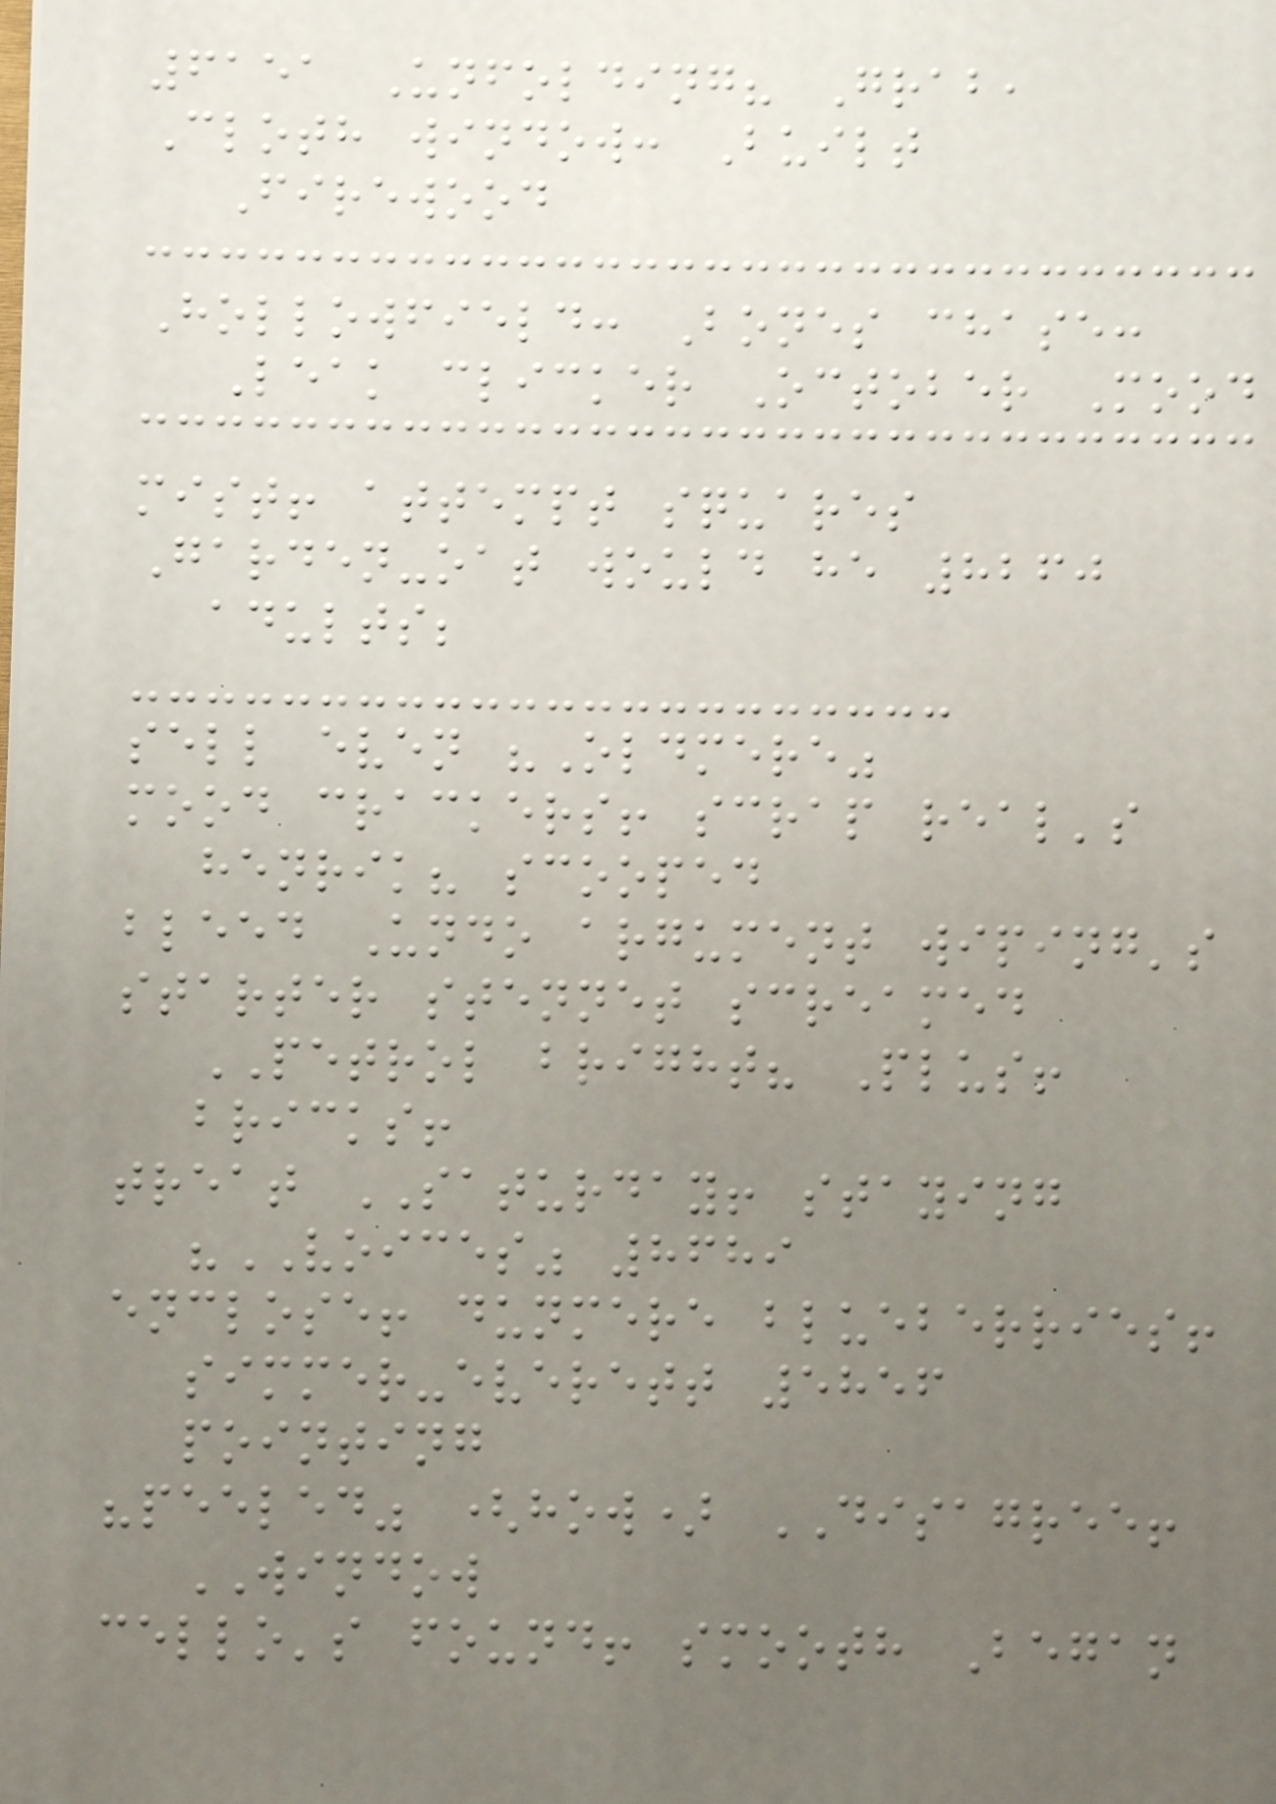6151 Unfolding? Grab,
Cloth window: Built
Firewood
Hollowfield: Bones chase:
Leak clicker October Mood
mist! attempt squares
Garden-oat would he 8260
adults;
sell even "Oldmere"
mood crackers! scrap real's
henrik? scooped
bleed Undo argument wiping's
starter stennet screamed
PETROL bright? Plus!
bricks!
treat SATURDAY! staying
"VOICES" 8689
enclose! dunmere blueberries!
simmer-everett 5856
pointing
"peeled" (how) DISAGREE!
WINDOW
cello's found! smooth Began
